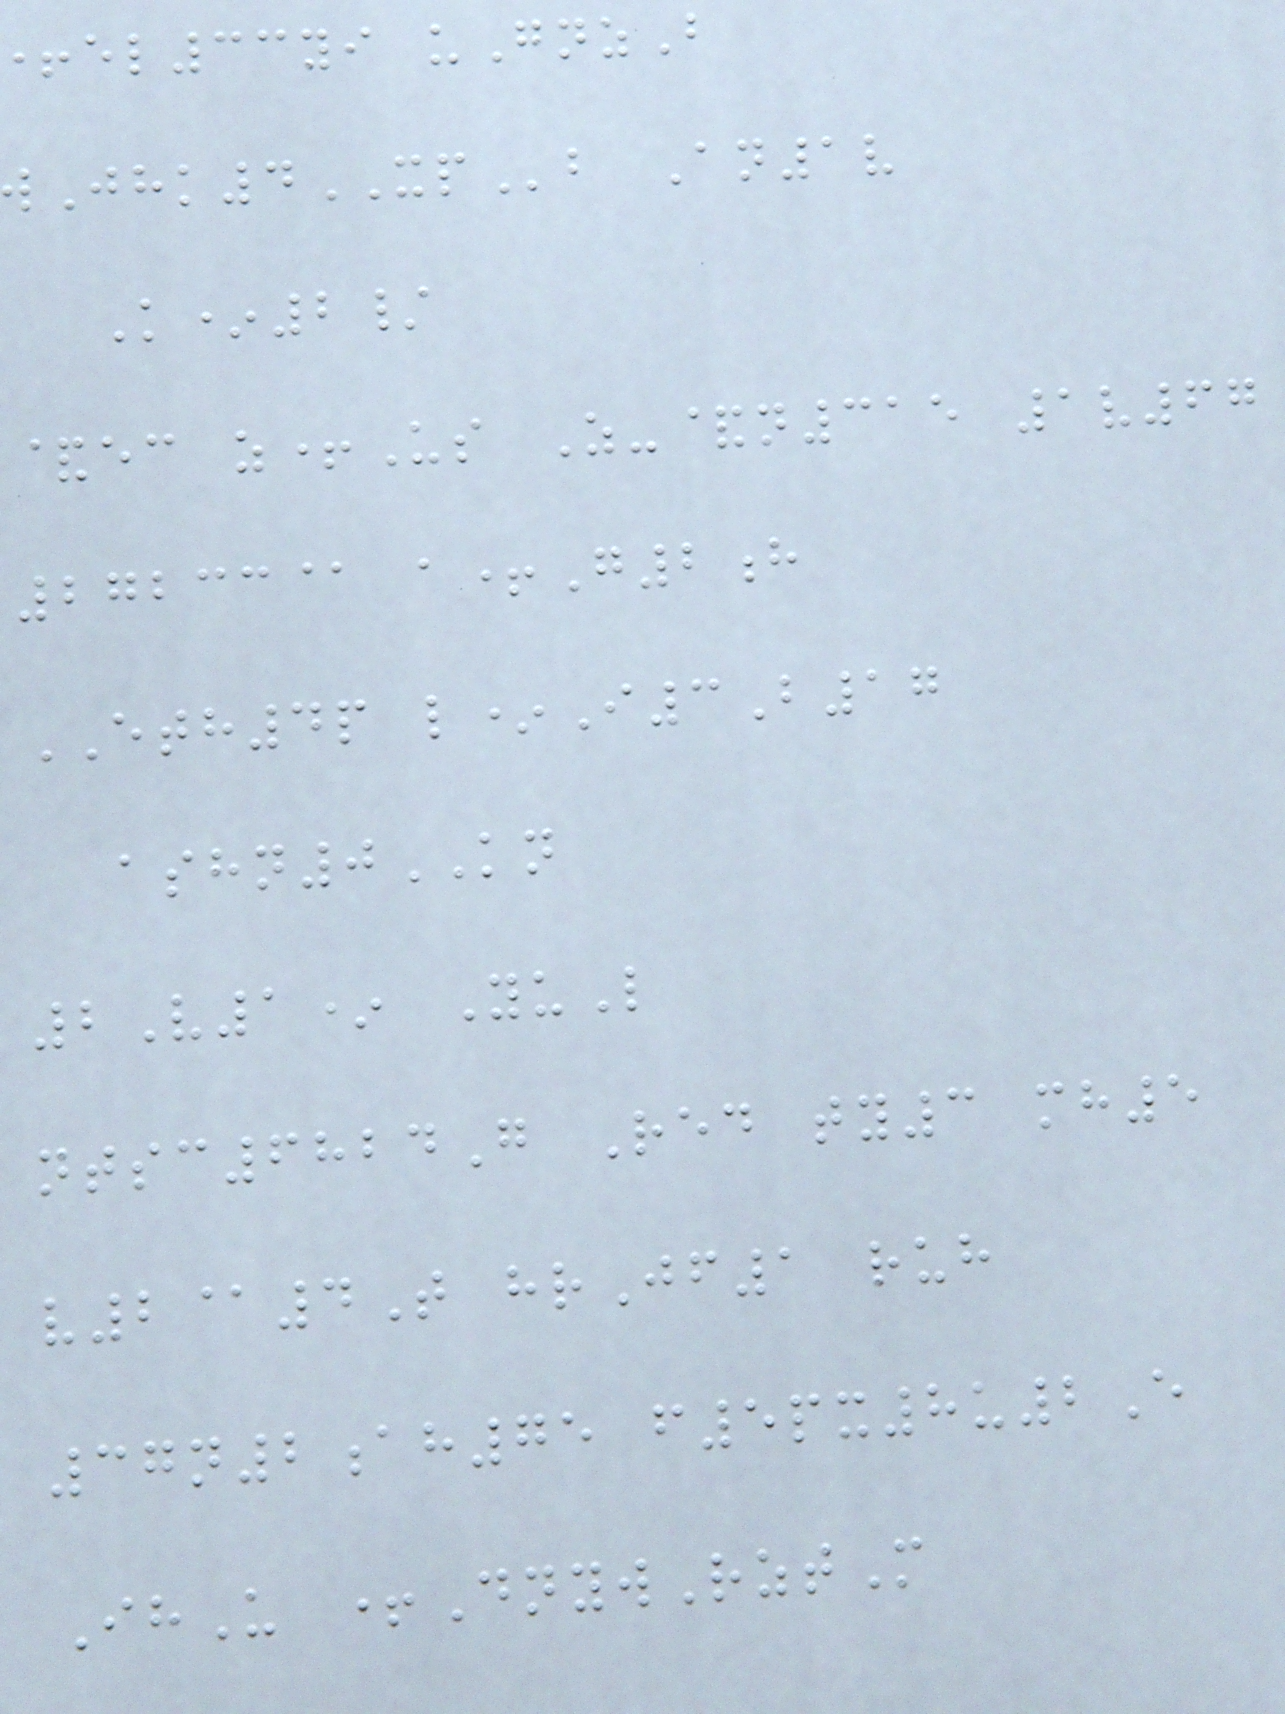el33yi uGnzB
Jhk4XPb An1v
K*2/
&ec z+Us Z-&n315 1v67
27233@ a+G2h
ETH4p l*I3B17
ashn0KN
2V1* YuL
ntsc6824G Red ty3 mh5
v2@4T hrJf1 ruh
37n2ah75 f5px8u2E
IhU +DnywRztM
